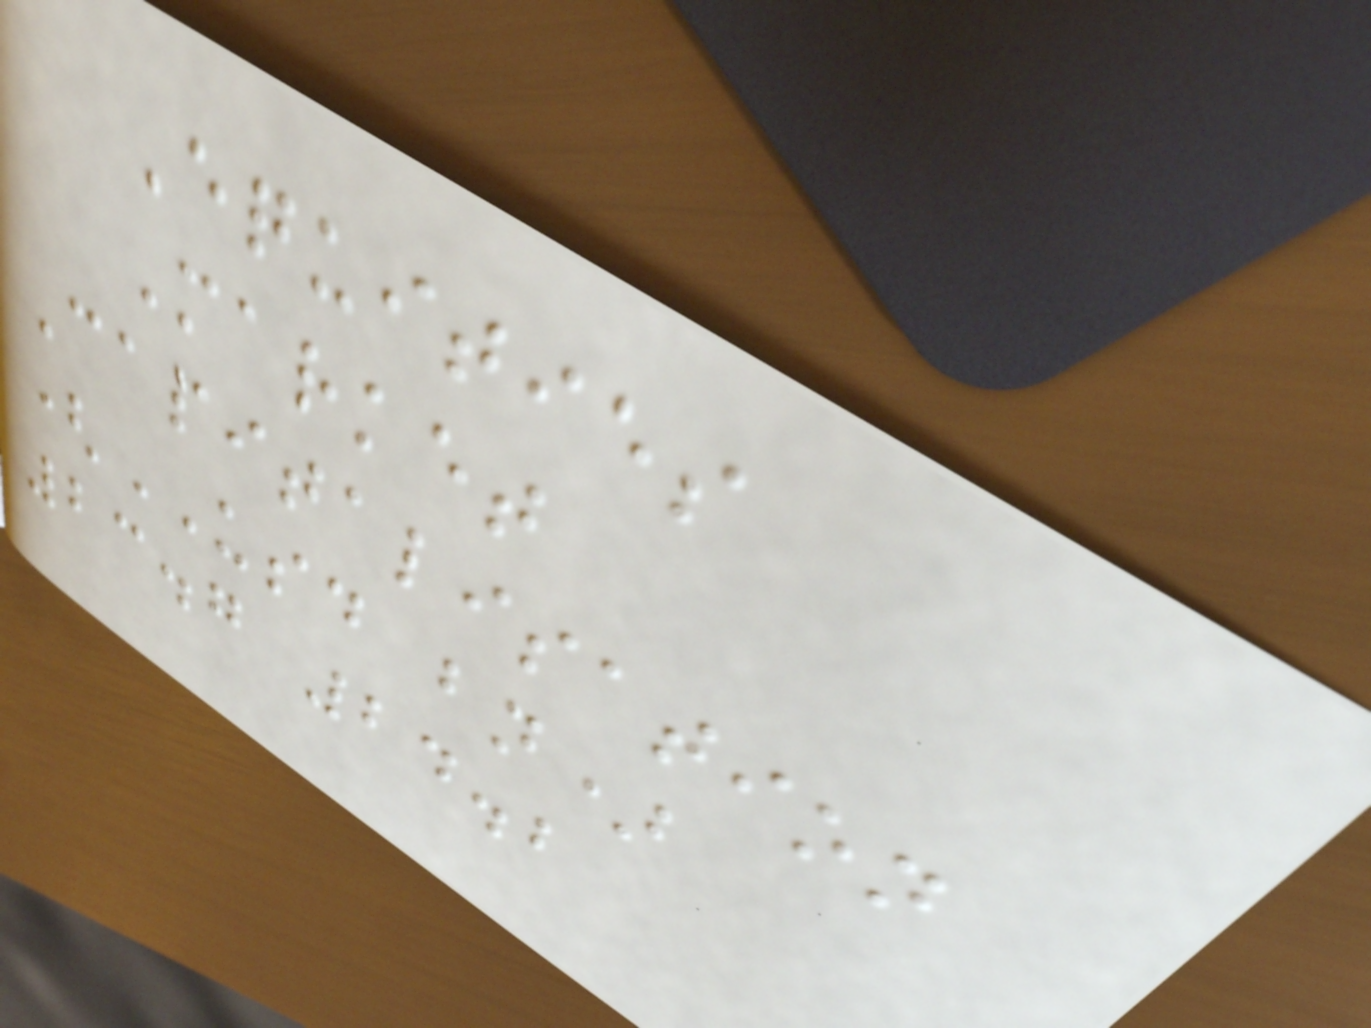Equities
Market
Capitalisation
(USD bn)
23.7 24.2
